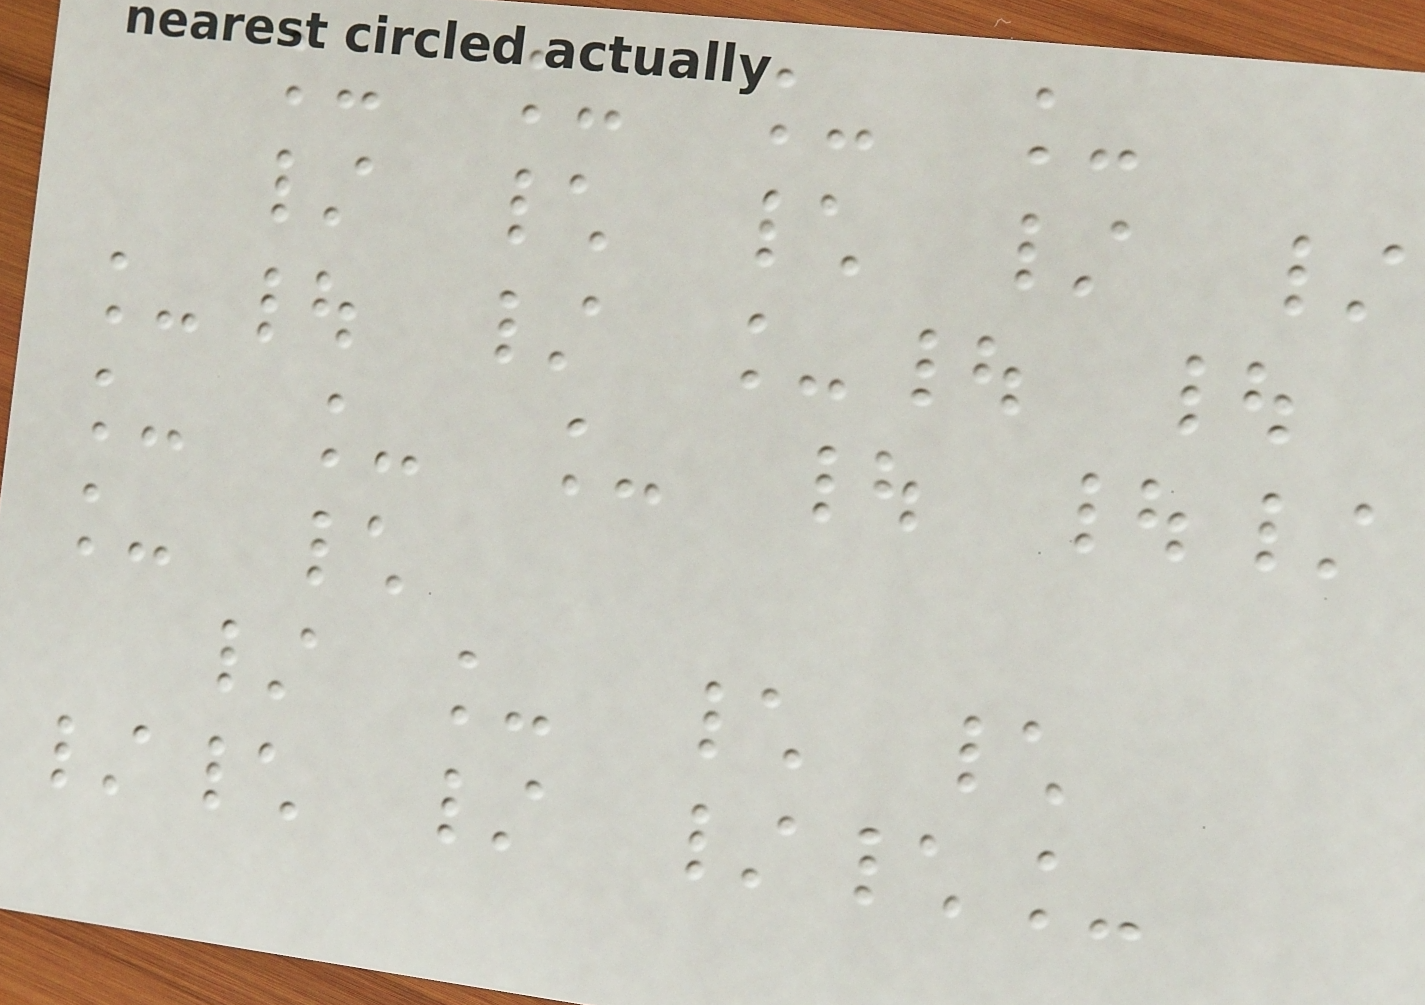_ _ _ _
/ \ \ / /
_| / _| |
_ _ _ | |/
_ \
/ _ \ \
/\ / /\_
